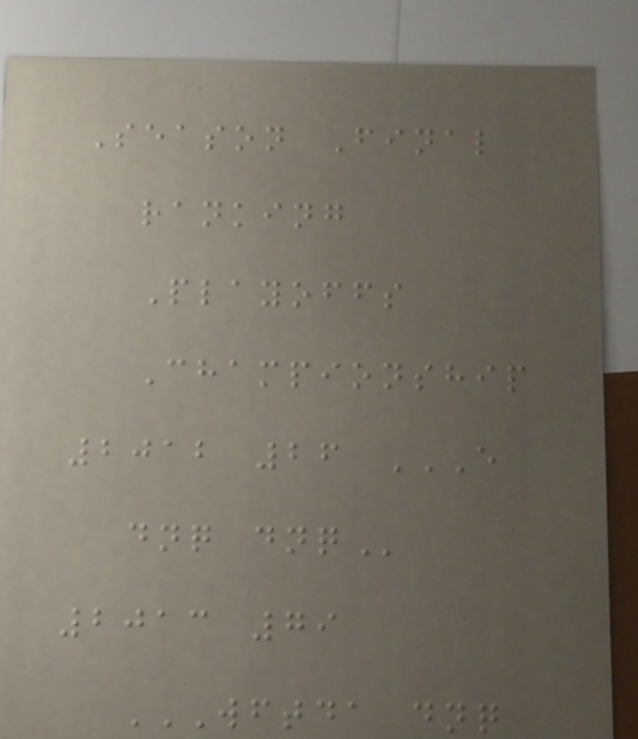Season Final
ranking
Playoffs
Championship
2012 26 E
DNQ DNQ
2013 79
WFTDA DNQ
